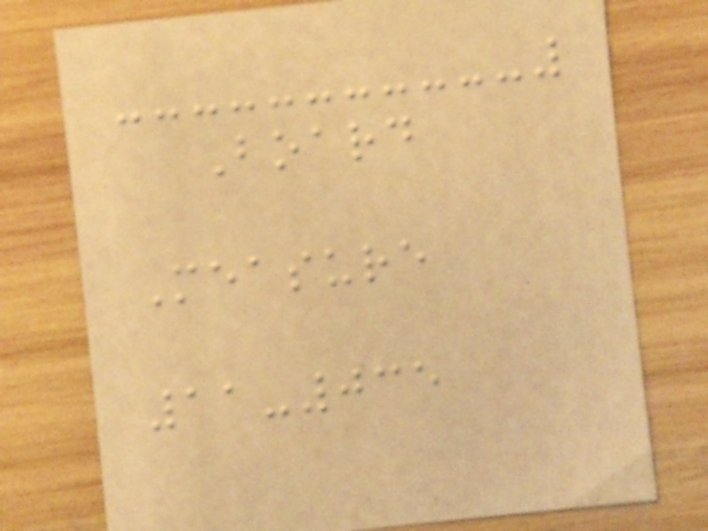Board
Measure
11-035
